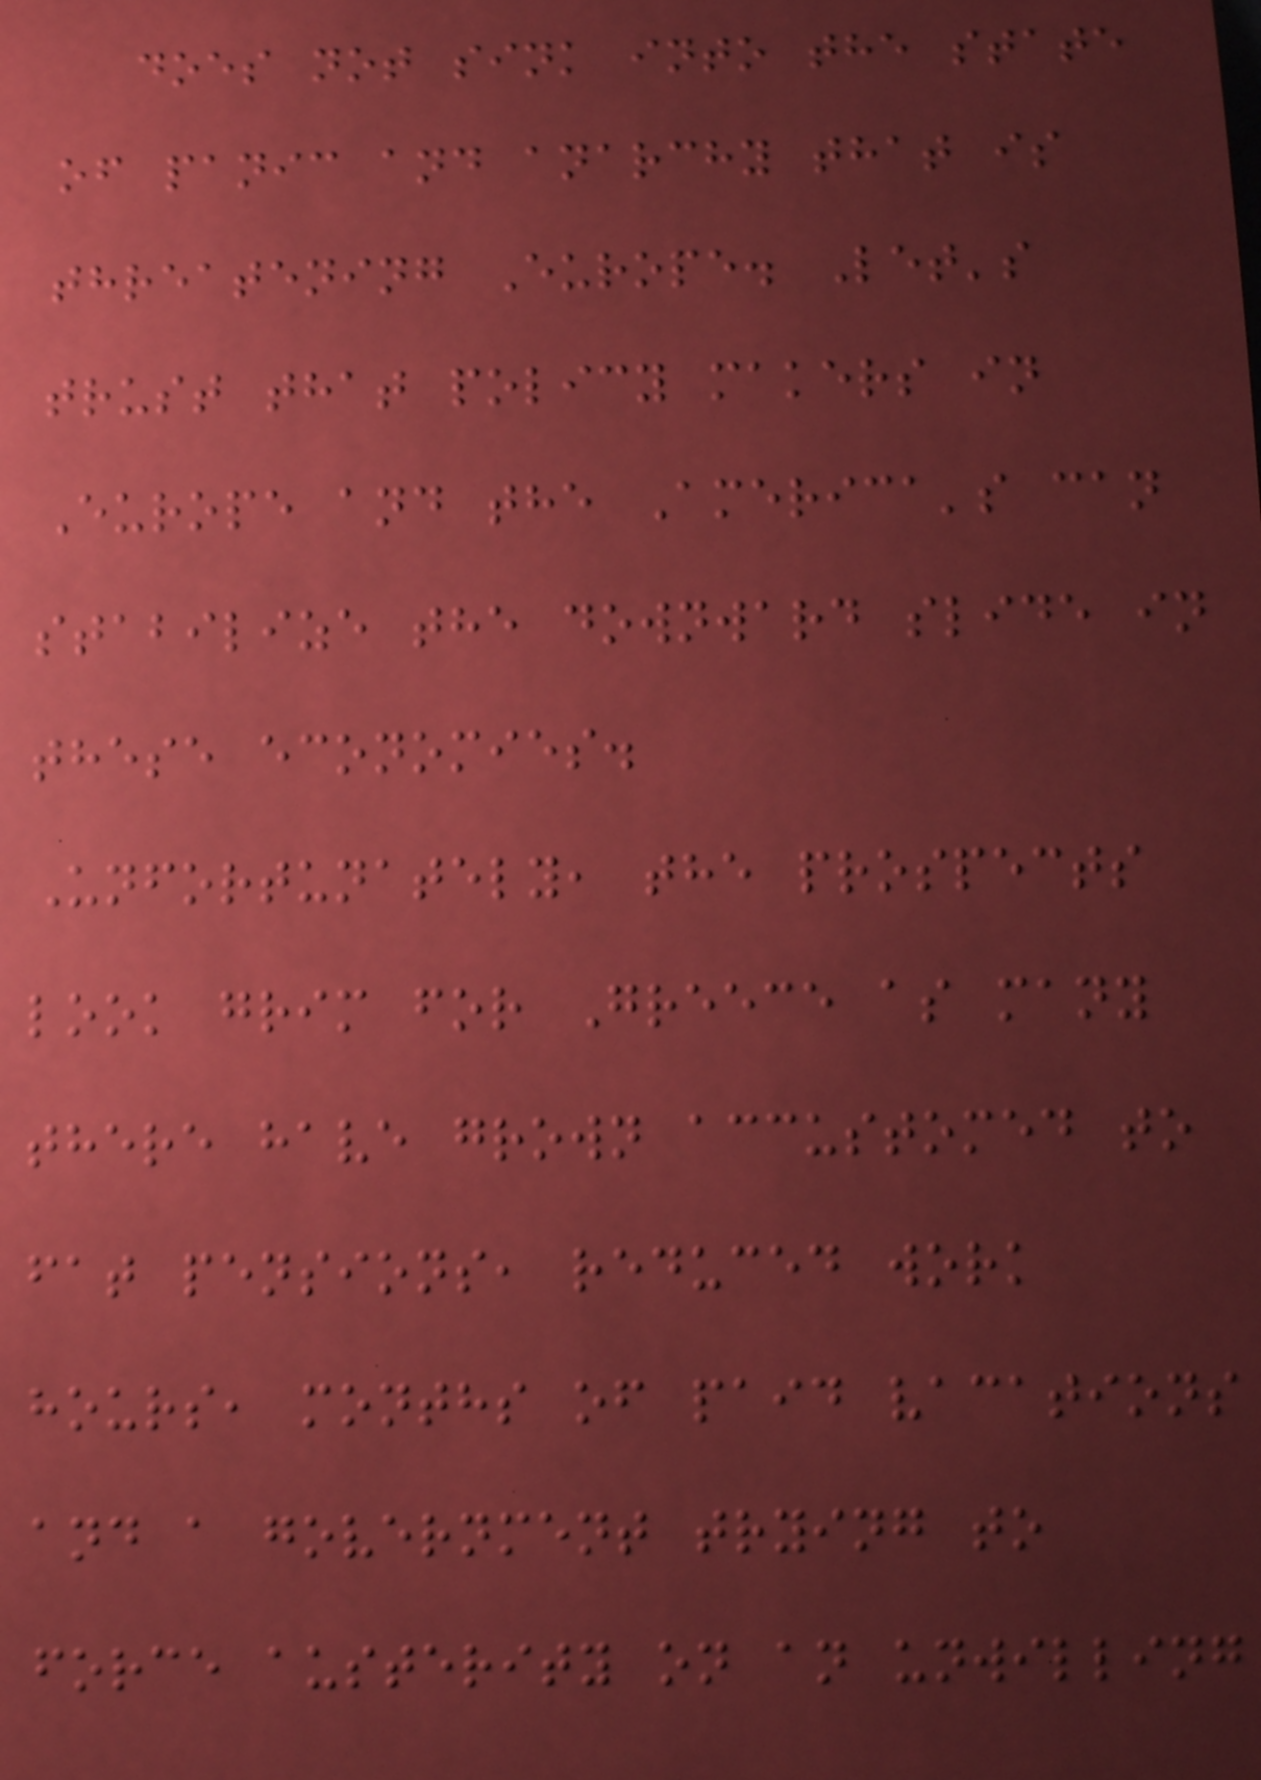does not sink into the state
of panic and anarchy that is
threatening Europe. Let's
trust that policy makers in
Europe and the America's can
stabilize the downward slide in
these economies.
Unfortunately, the prospects
look grim for Greece as many
there have grown accustomed to
fat pensions, reduced work
hours, months of paid vacations
and a government trying to
force austerity on an unwilling
